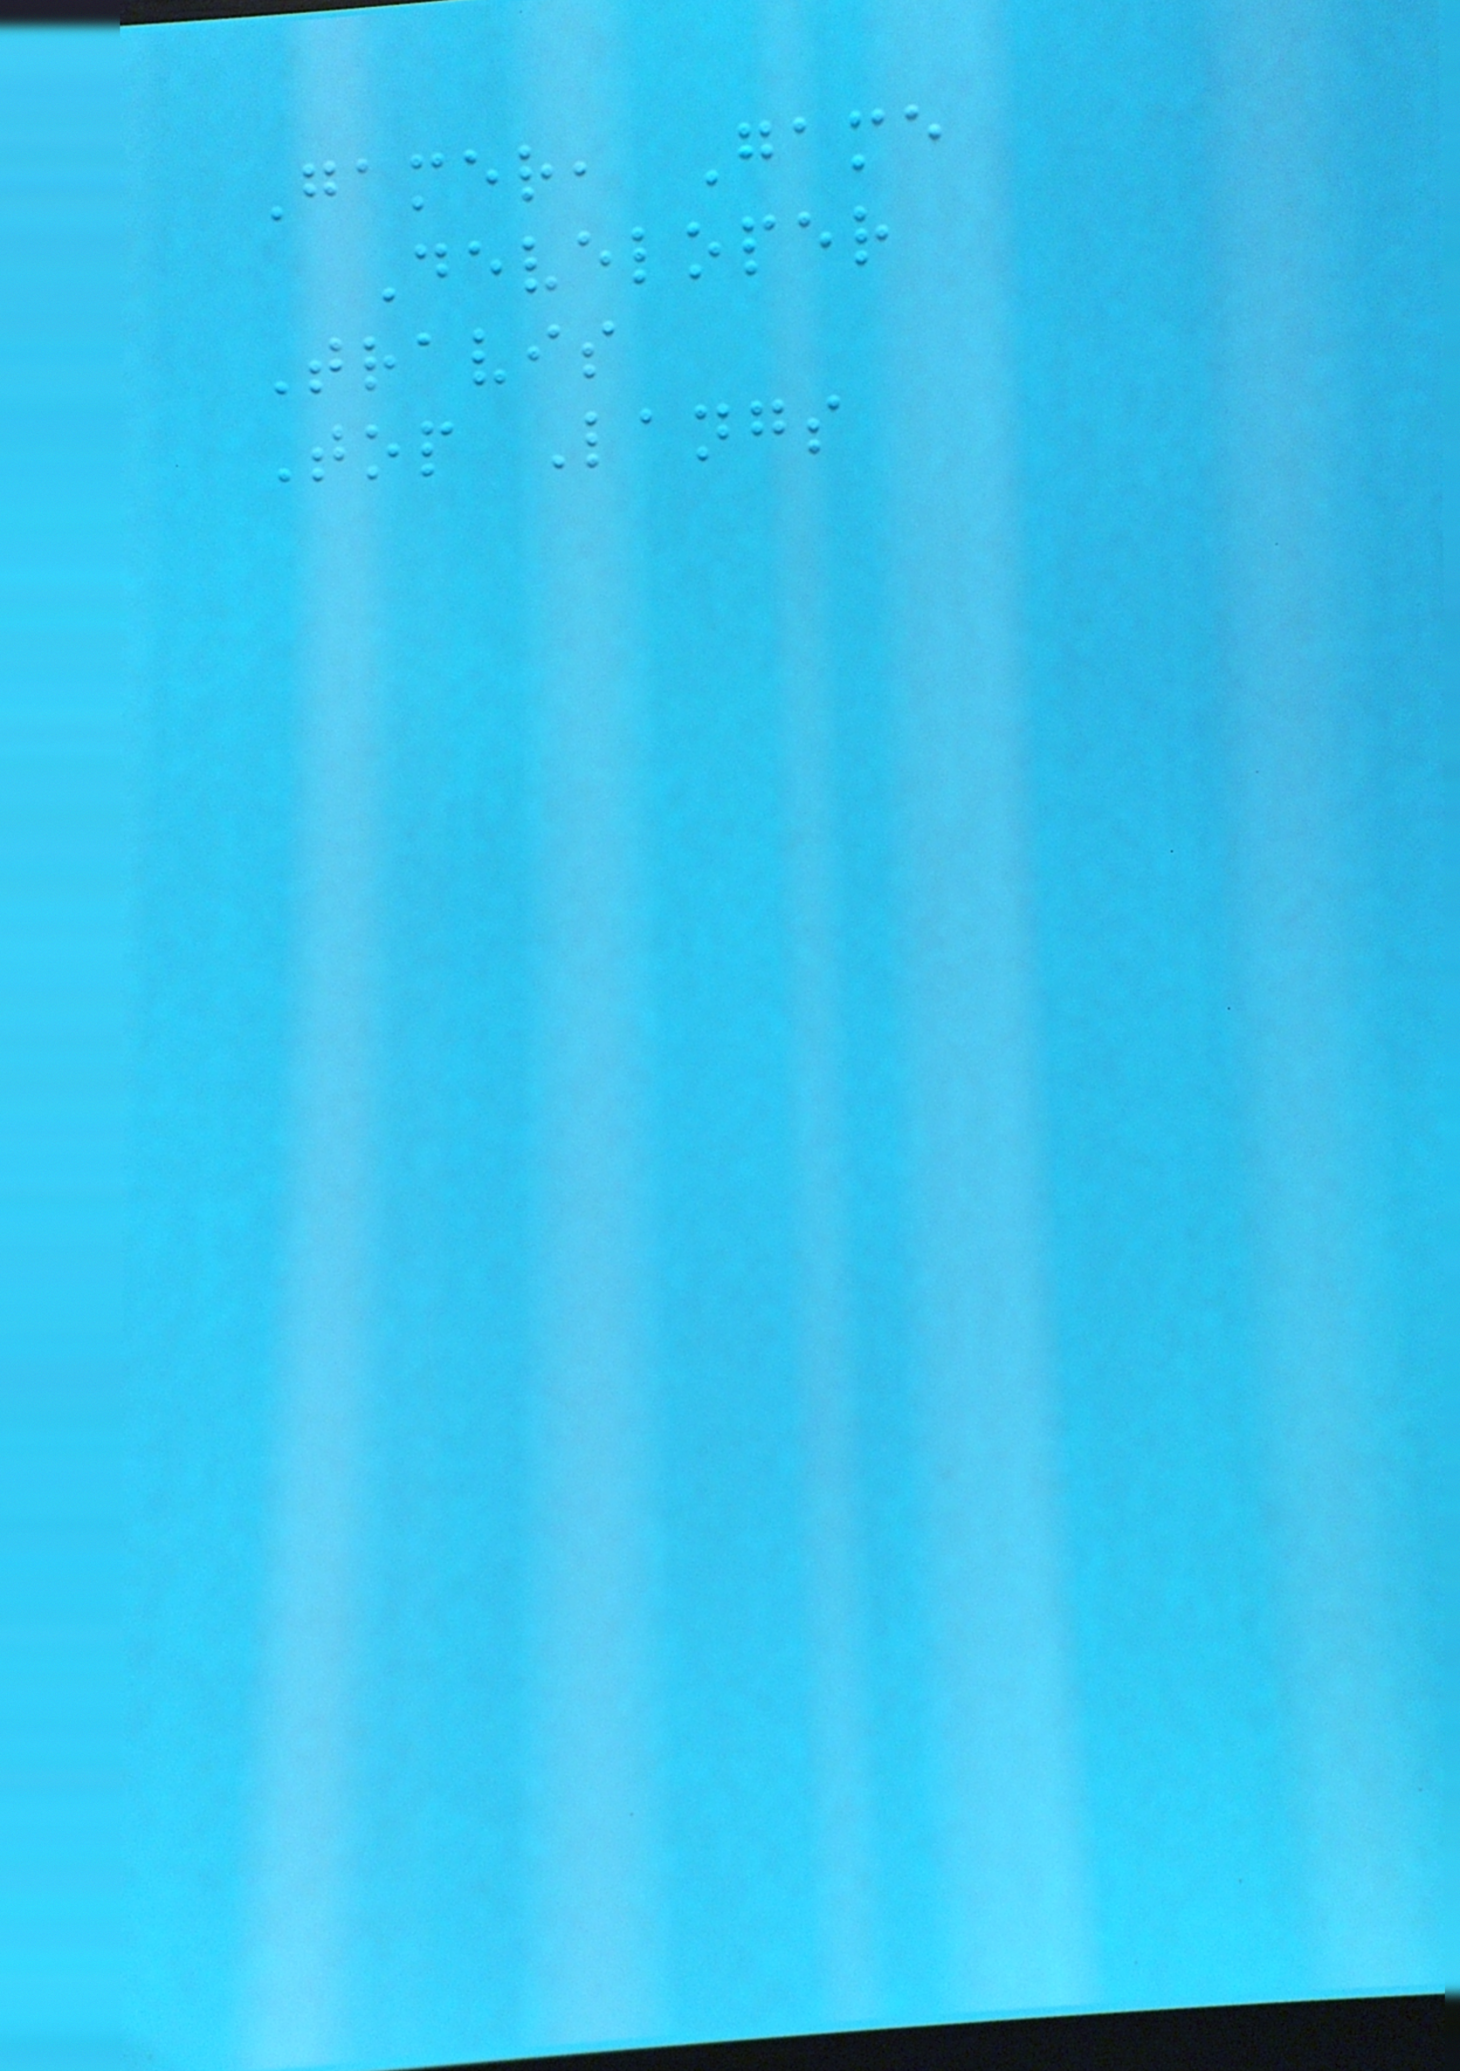Gamer, Game
Developer
Travis
Top Langs
